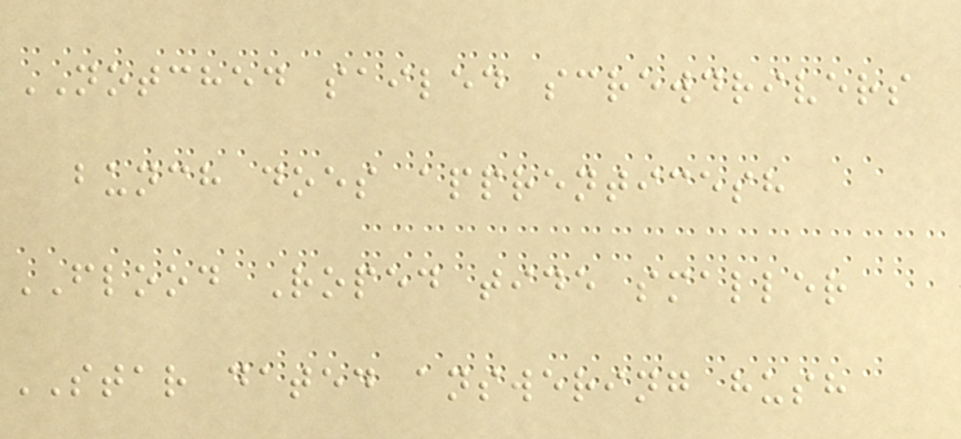NOTCHED sailed screwdrivers
bunch does apprenticesh
FLOOD Roped tide smaller
STAR dated answering hush
